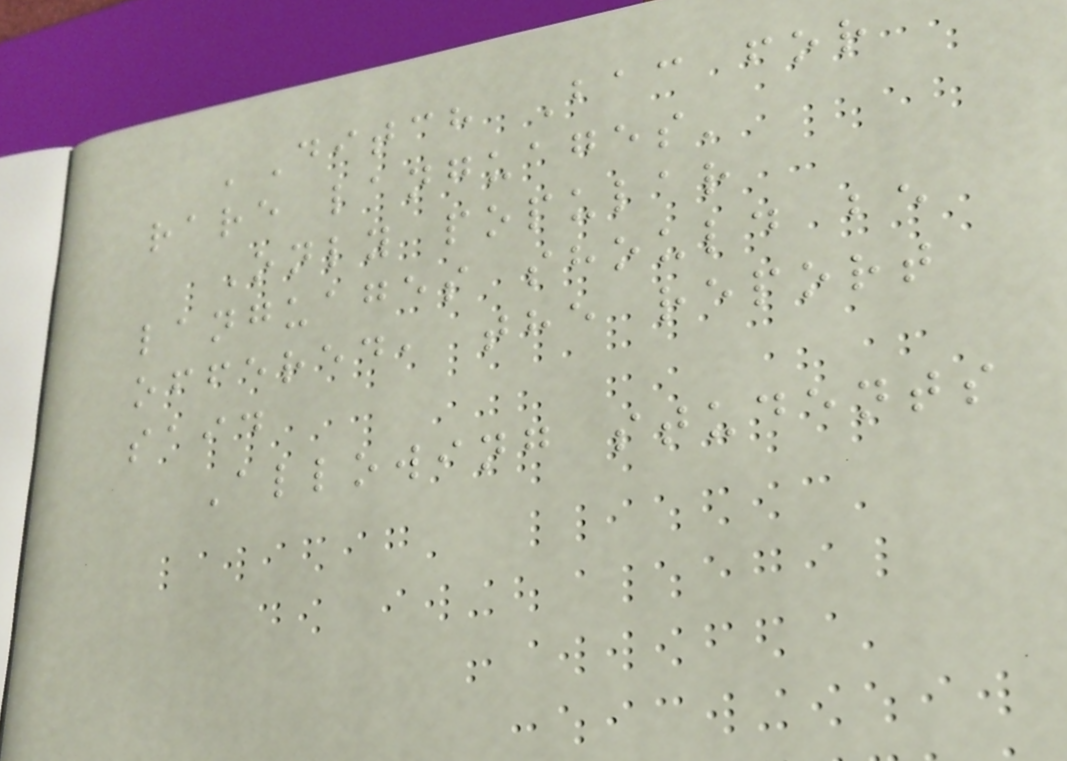'Ditch Bac for
rare languages'
Only popular
languages should be
offered, the report
said
Allowing students
